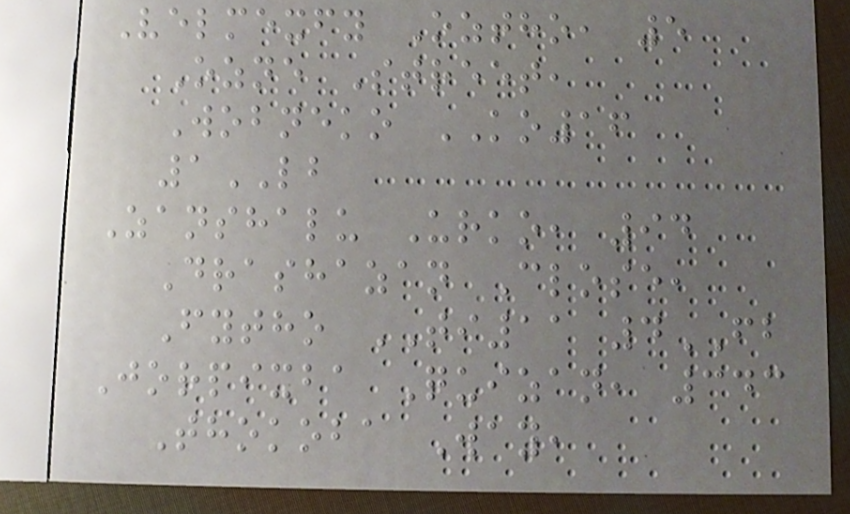Velmexfy Oztho, 5
Ozne Street,
Wobneko KO16
1LB
Zanshalu Urko, 94
Drashazan Close,
Fytho TI11 4FB
Jorpixba Quizan, 343
Thokoba Way,
